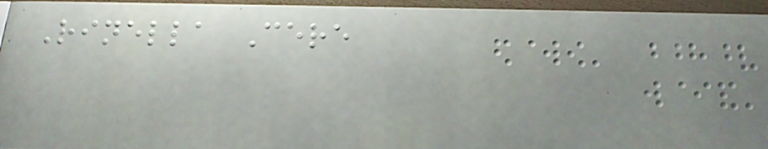Rinella Cere
